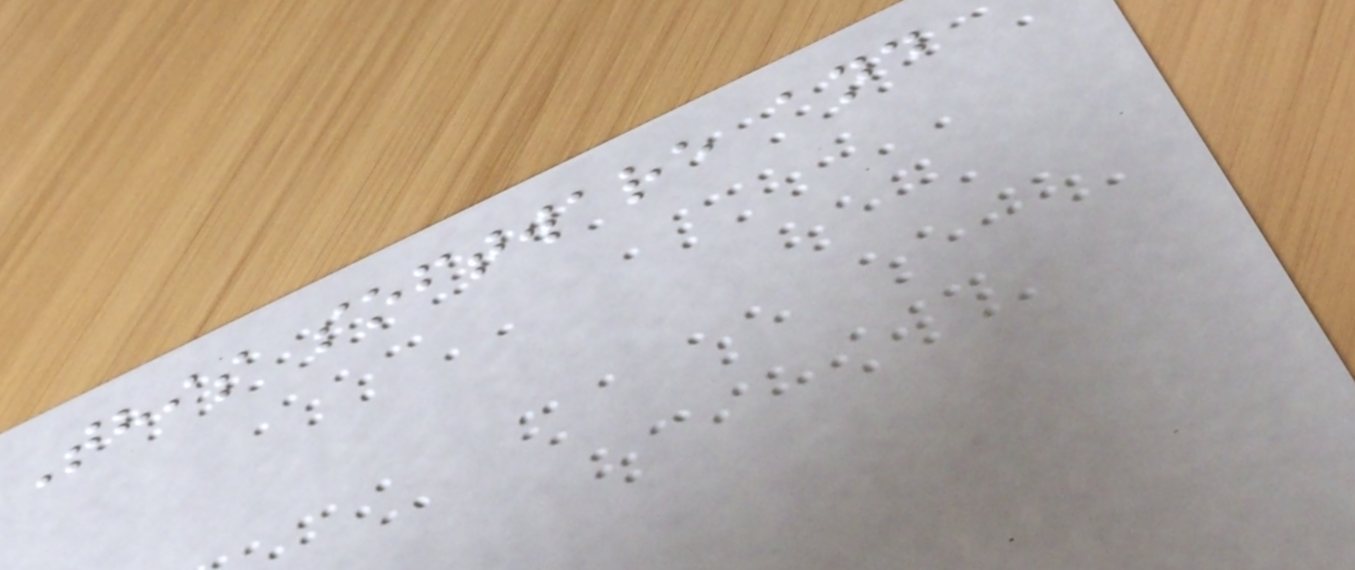This software and
